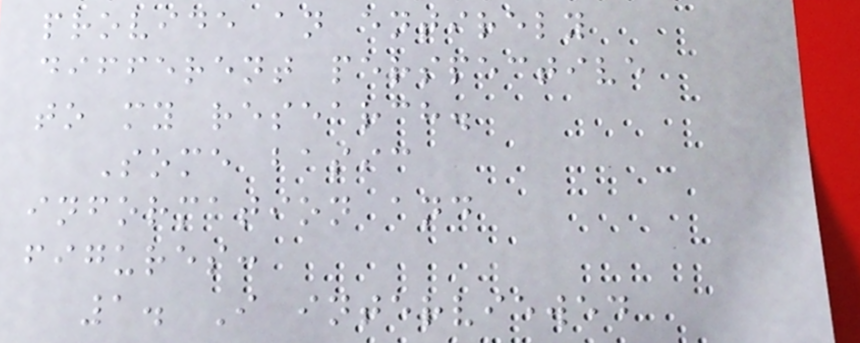provide an entirely
different perspective
to my research.
Some basic
information and
figures:
1. I interviewed
